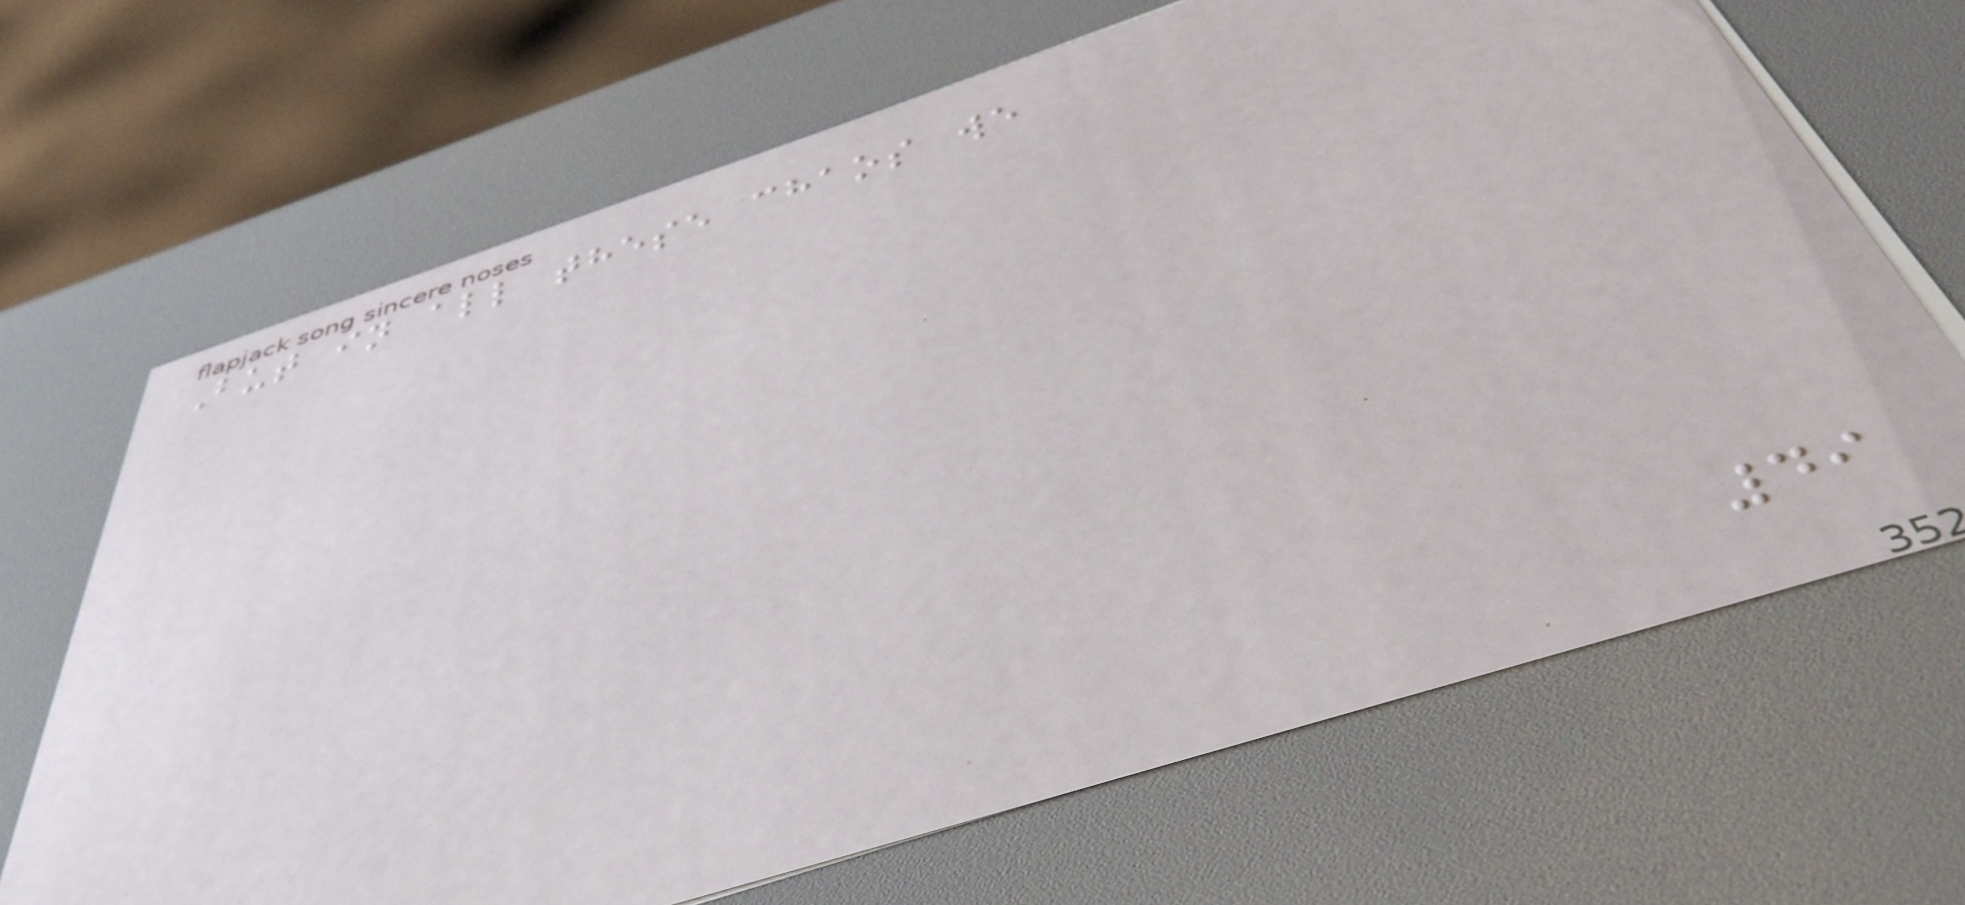But in all these chaos we
49
